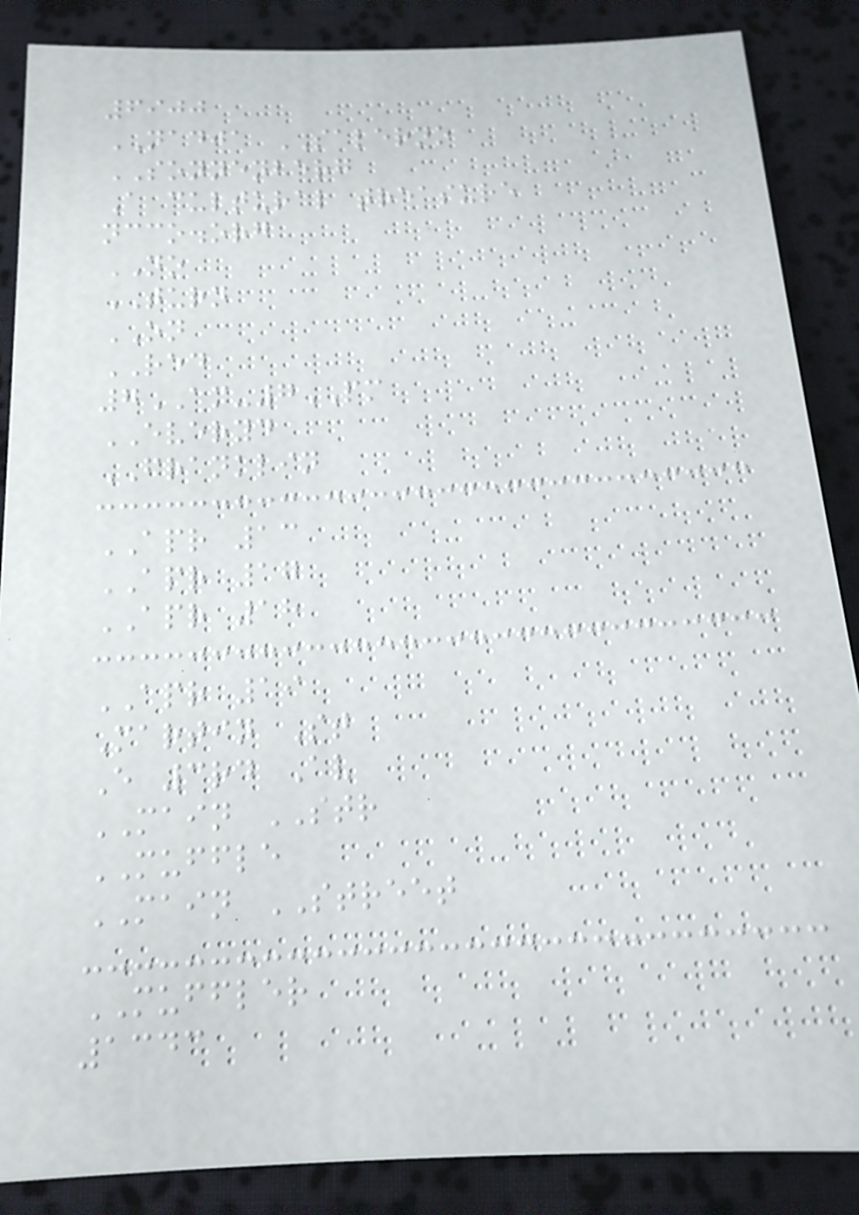6900
NADJA SALERNO
SONNENBERG
A cultural treasure
ncco.org
NO
TURN
ON
RED
7AM-7PM
EVERYD
FRANKLIN
APR 13
APR 17
APR 18
APR 19
Martin St
E 3rd Av
MAIN STR
MUFFLE
MAIN STREET
MUFFLER
1343
